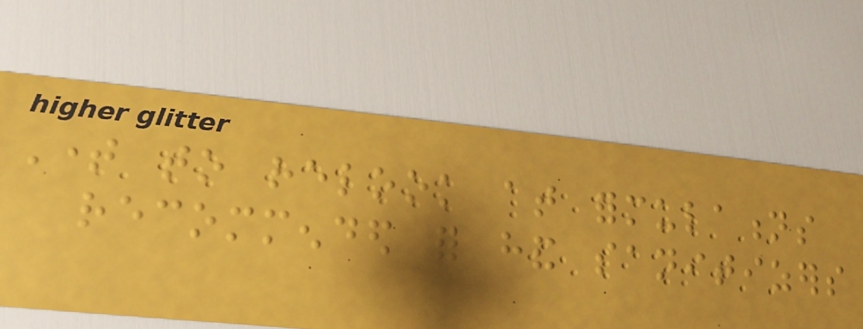Time to relook at formulations
recommended for hand sanitizers
